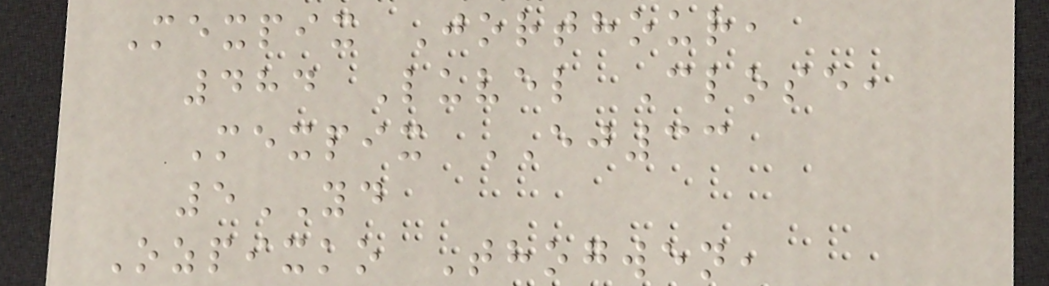Mexpix Jorthour,
484 Luvel Close,
Mexpix EJ33
5YD
Ozpixko Thogwen,
